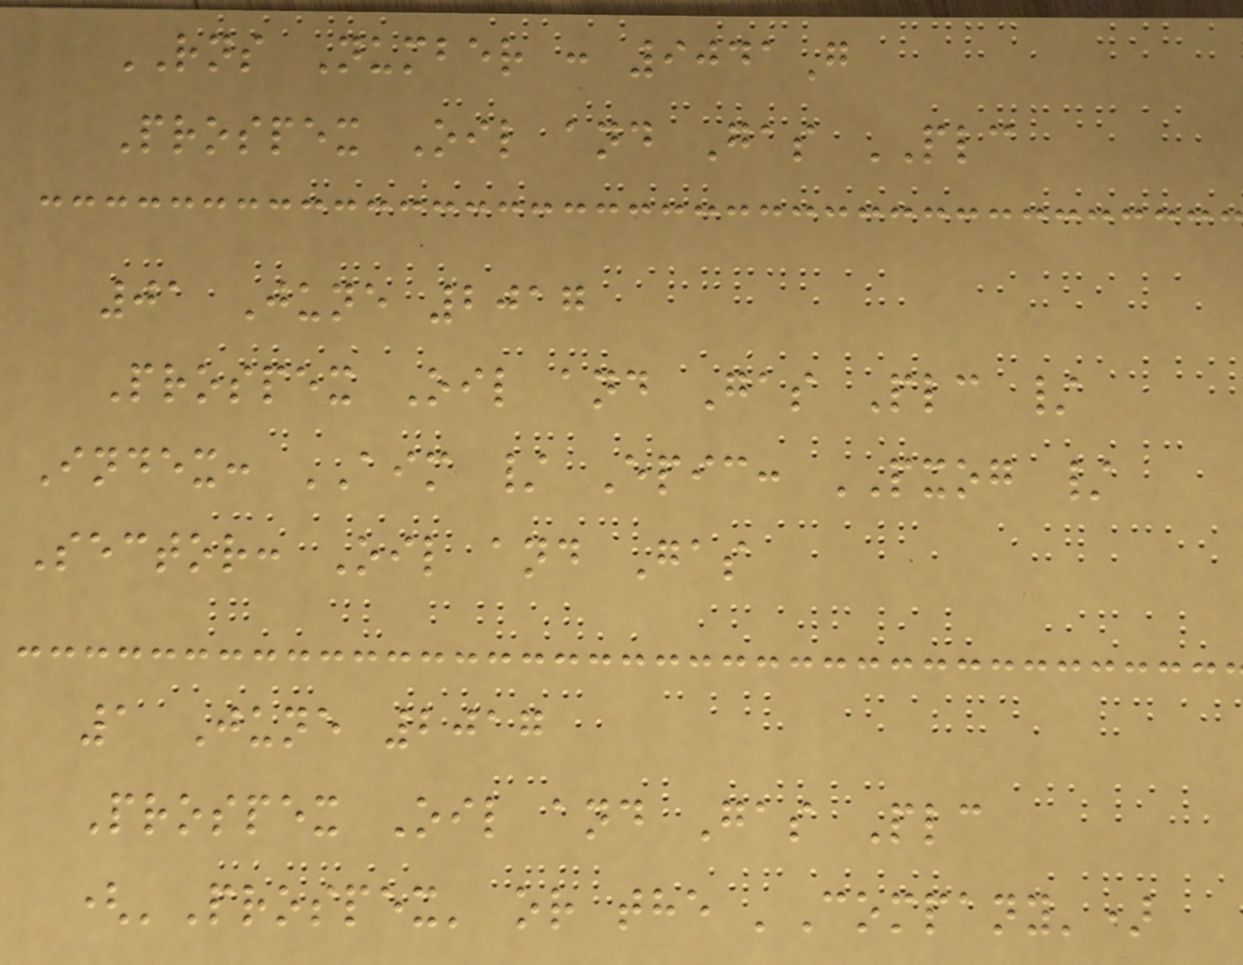RNS Number : 9041G
Prospex Oil and Gas PLC
01 June 2017
Prospex Oil and Gas Plc /
Index: AIM / Epic: PXOG /
Sector: Oil and Gas
1 June 2017
Prospex Oil and Gas Plc
('Prospex' or the 'Company')
